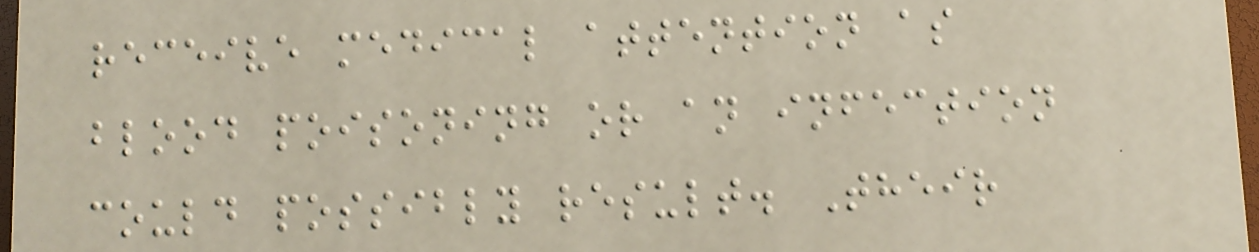receive medical attention as
blood poisoning or an infection
could possibly result. Their
